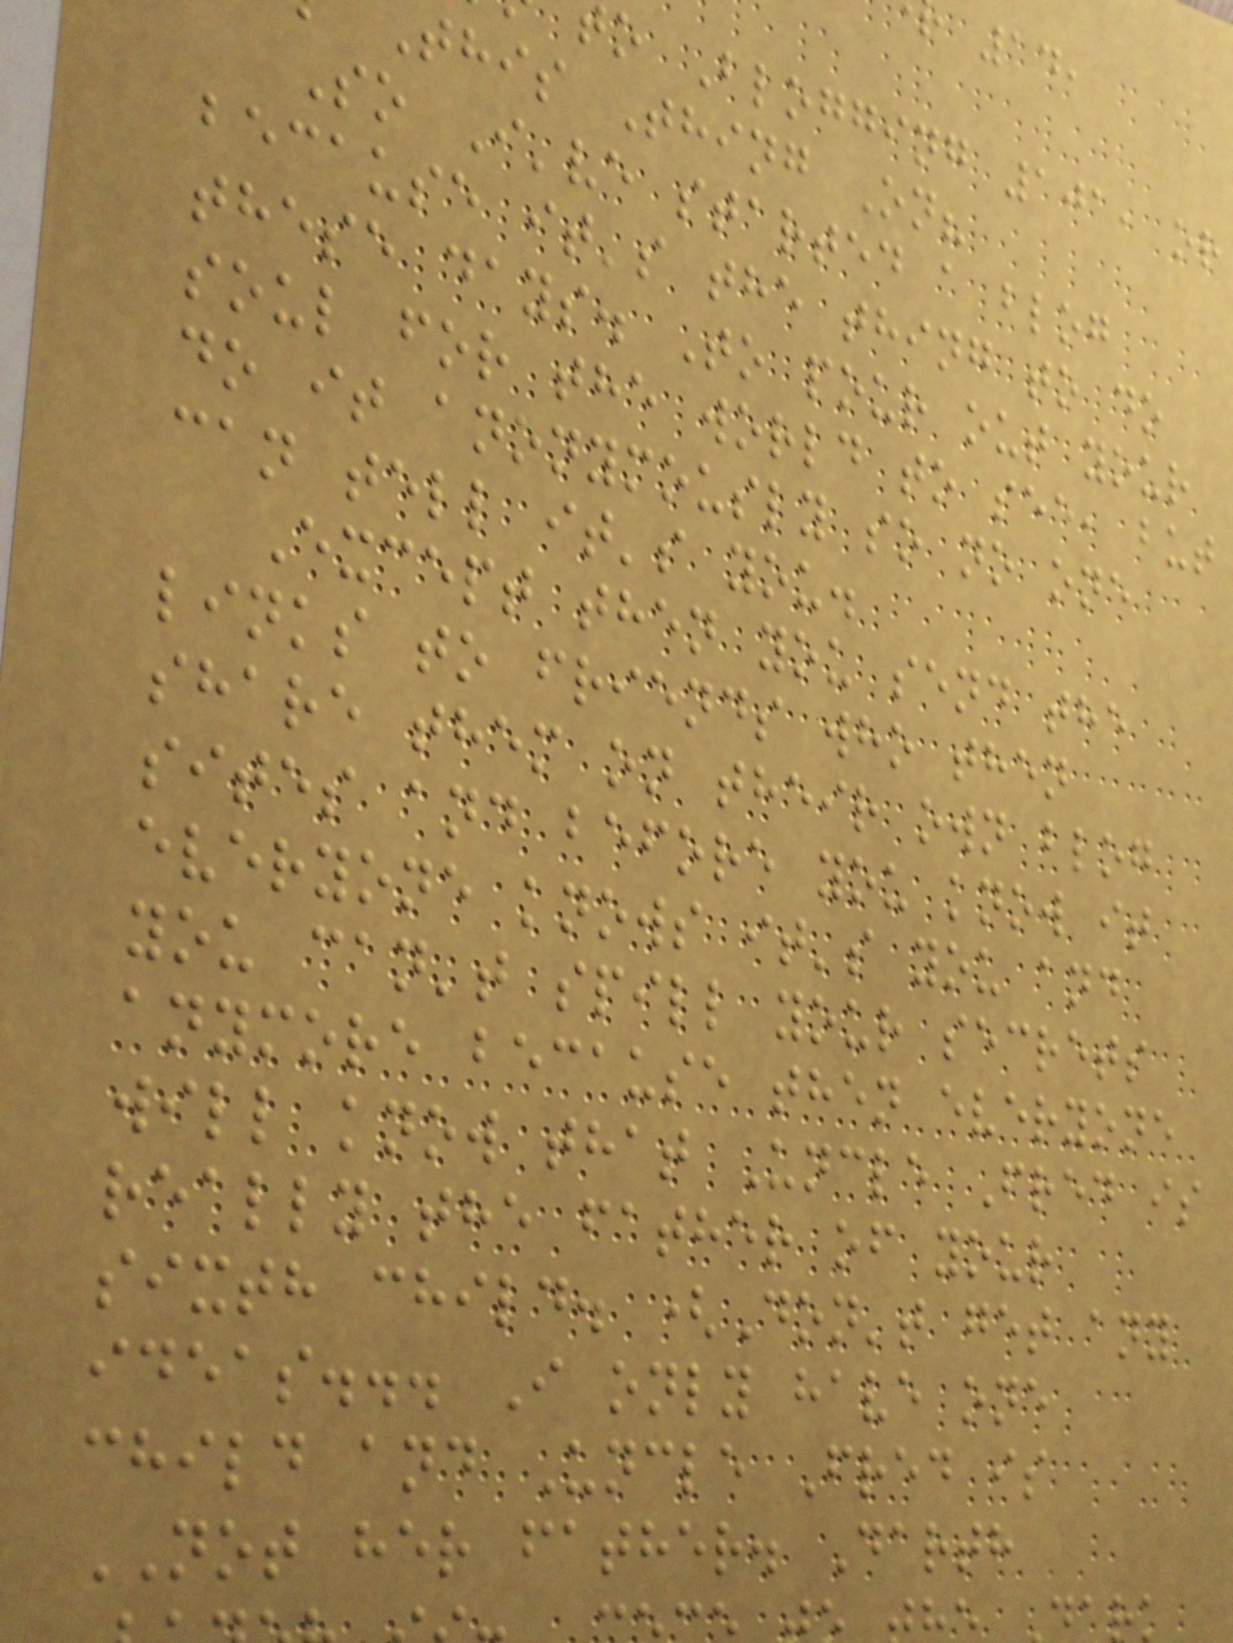o Blogging 101, or
this Thing On?
So I've started a blog
because it's the thing to do
these days. To pour out your
soul for the world to see, but
do it anonymously so no one
can tell it's you.
Except then you send the
links to friends who then
share them on their own blog
sites and before you know it
everyone knows it's you and
you can't spill your secrets
anymore because then everyone
will know that Uncle Fred is
really the father of your
sixth child. (Don't get any
ideas... I only have one
child and Uncle Fred is
NOT her father. Darth
